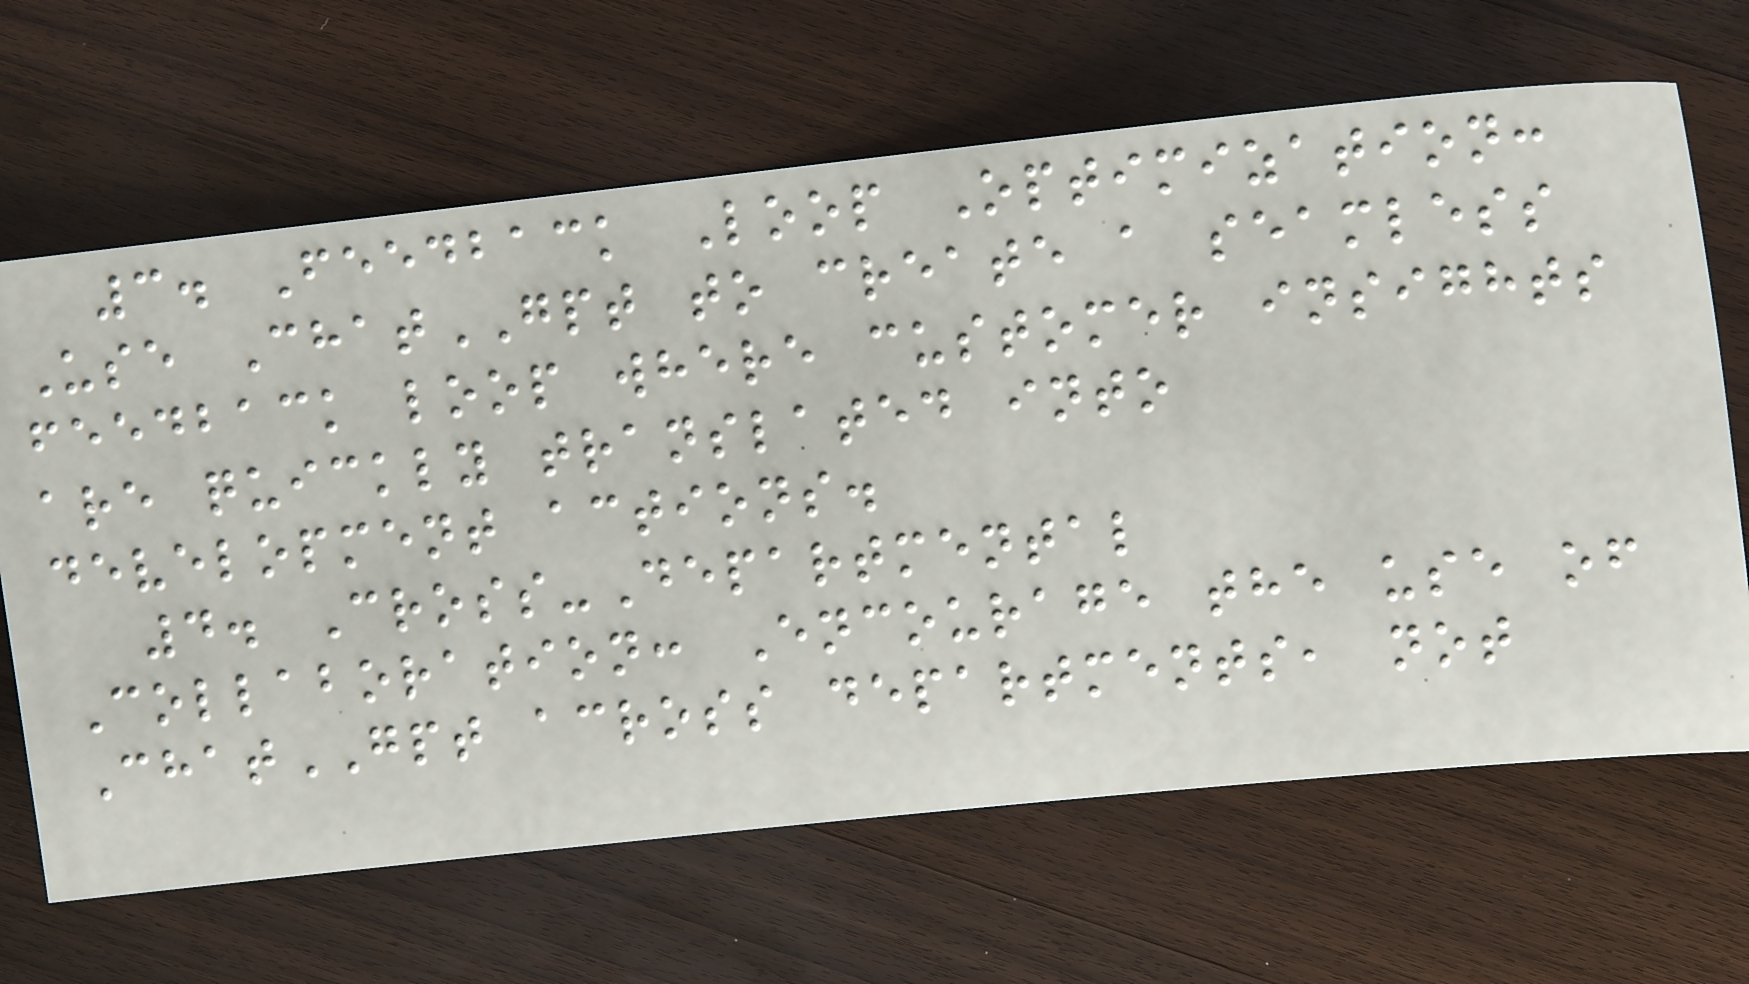3. Feedback Loop Optimization:
Use ChatGPT to create a seamless
feedback loop where customer insights
are quickly translated into
development actions.
4. Cross-Departmental
Collaboration: Encourage the use of
ChatGPT across departments, not
